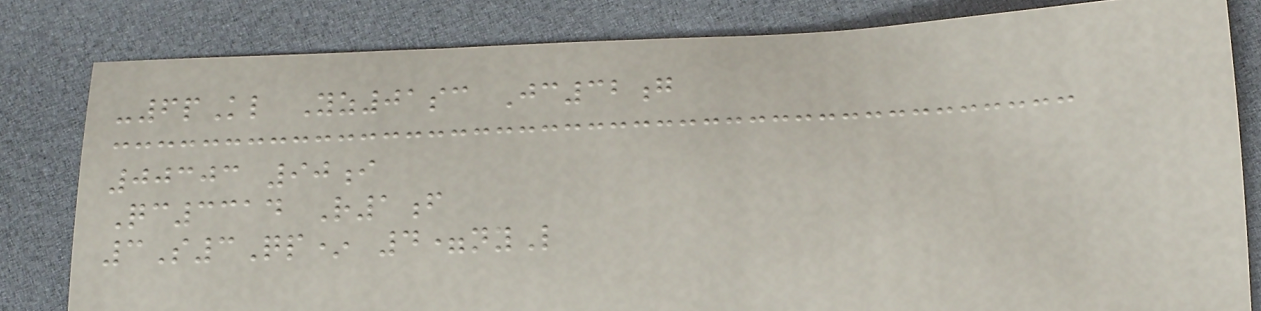-6pKl Yz01sc Jc32g
00303 90i
Qc3314 R1f
3S3Qp* 4=nyL
